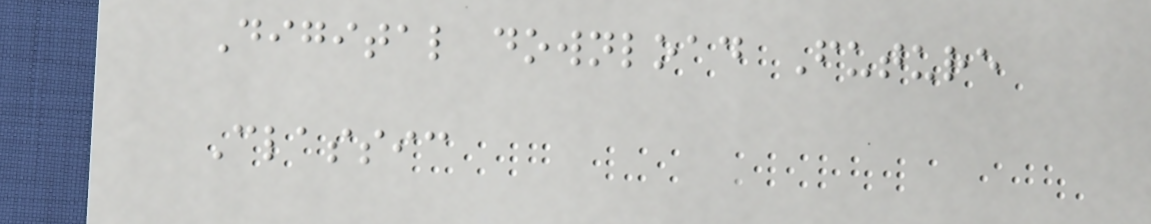Digital download Future
Classic
